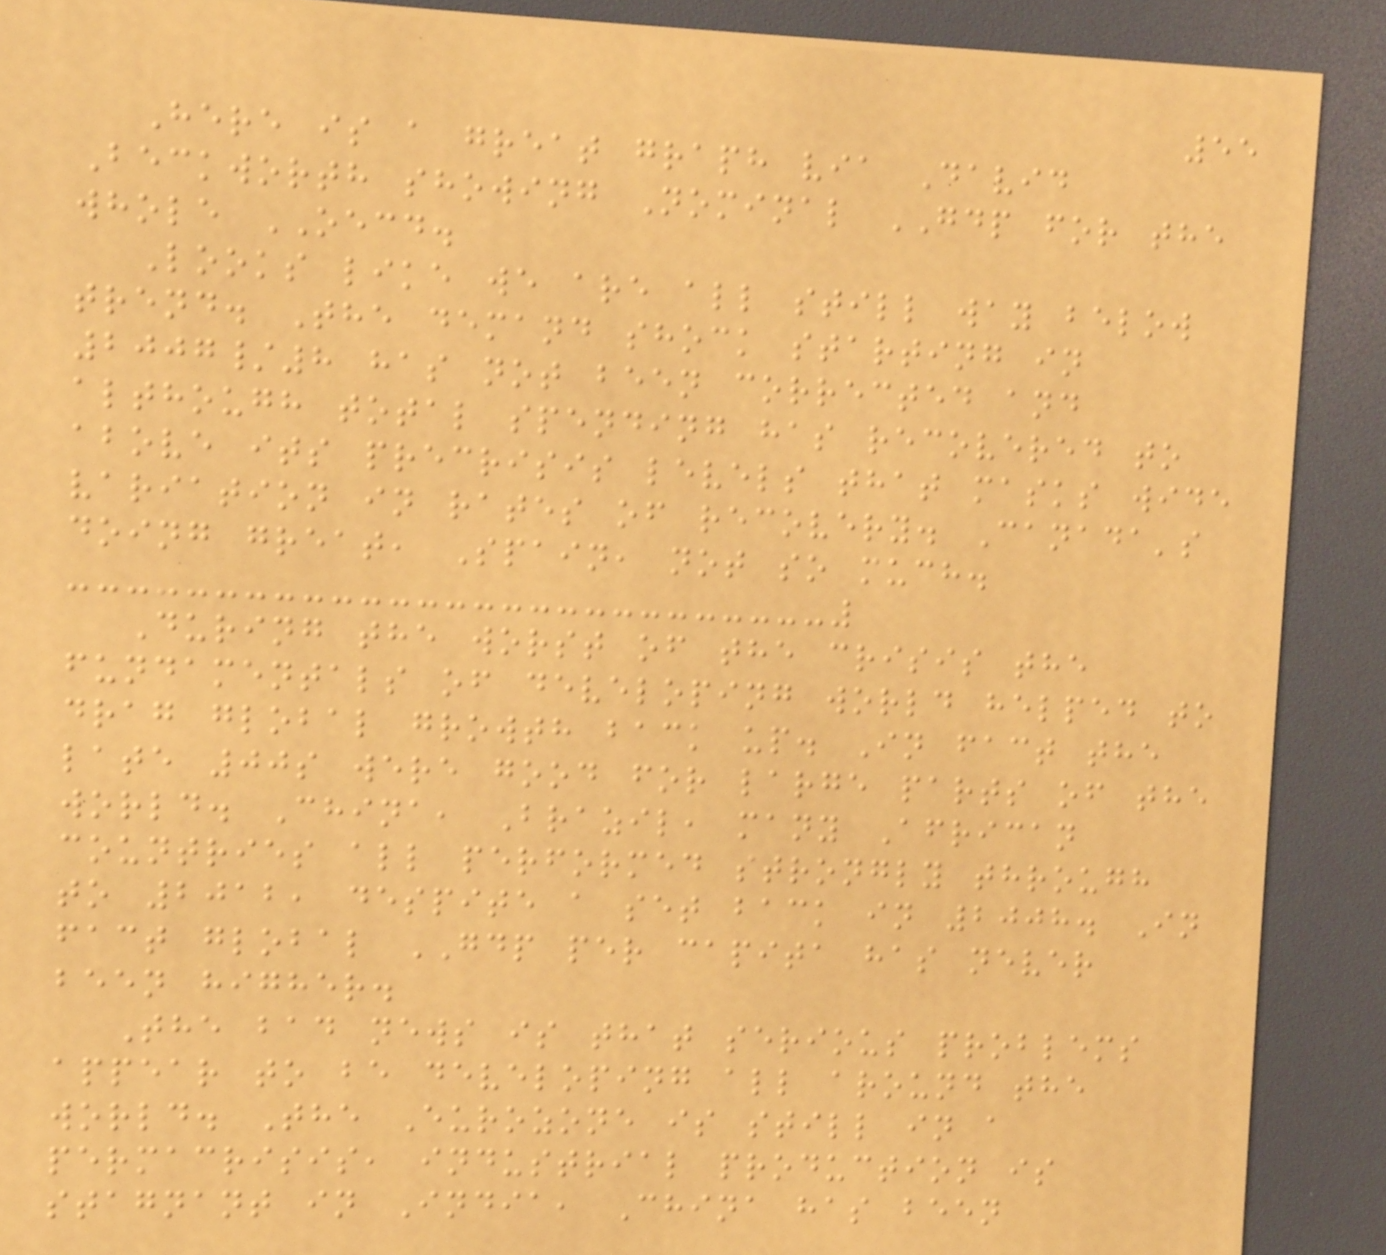55
Here is a great graph via David
Beckworth showing Nominal GDP for the
whole OECD.
Looks like we are all still way below
trend. The demand shock starting in
2007/8 has not been corrected and
although total spending has recovered to
above its precrisis levels that masks wide
variation in rates of recovery. Canada's
doing great, Spain, not so much.
During the worst of the crisis the
fundamentals of developing world helped to
drag global growth back up. In fact the
late 00s were good for large parts of the
world. China, Brazil, many African
countries all performed strongly through
to 2012, despite a set back in 2008. In
fact global GDP per capita has never
been higher.
The bad news is that serious problems
appear to be developing all around the
world. The Eurozone is still in a
permacrisis, industrial production is
stagnant in India, China has been
